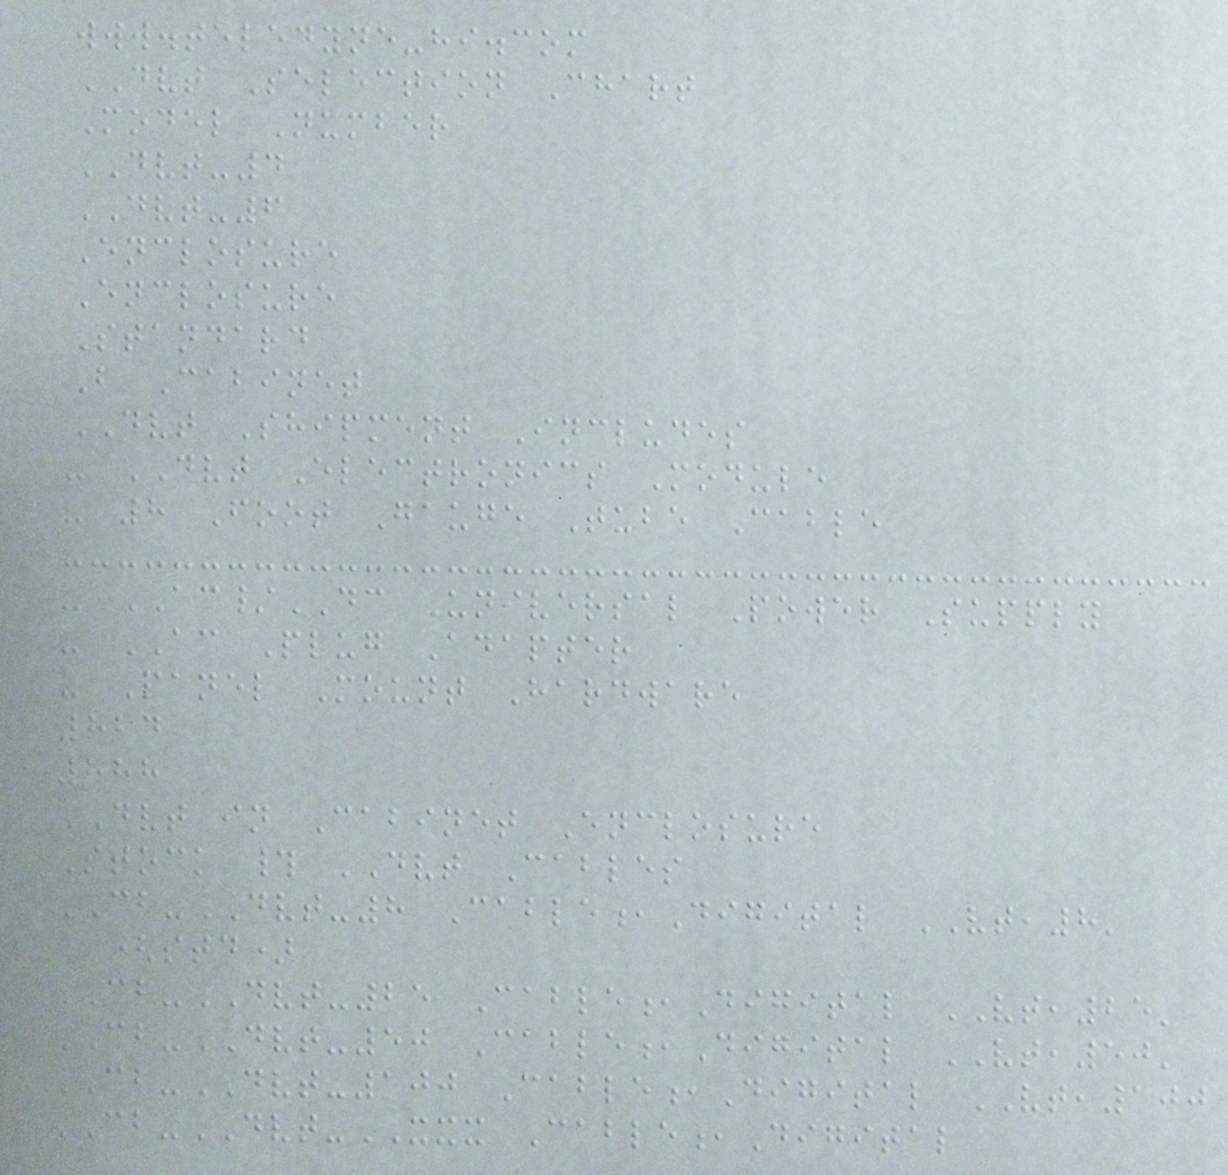www.teledyne-hi.com
DVT Selection Chart
Model Number
DVT-4
DVT-6
Enclosure
Enclosure
Standard
B Cabinet
DVT Shipment Includes
- DVT Electronics Module
- 8 Foot Gauge Tube Cable
- AC/DC Universal Power Supply
- AC Plug Adapter
- Panel Mount Hardware
824
888
DVT in Cabinet Enclosure
Stock # DVT Cables
CB-DVT-8 Cable,Digital VT,8'
(std)
CB-DVT-25 Cable,Digital VT,25'
CB-DVT-50 Cable,Digital VT,50'
CB-DVT-100 Cable,Digital VT,100
CB-DVT-XXX Cable,Digital
